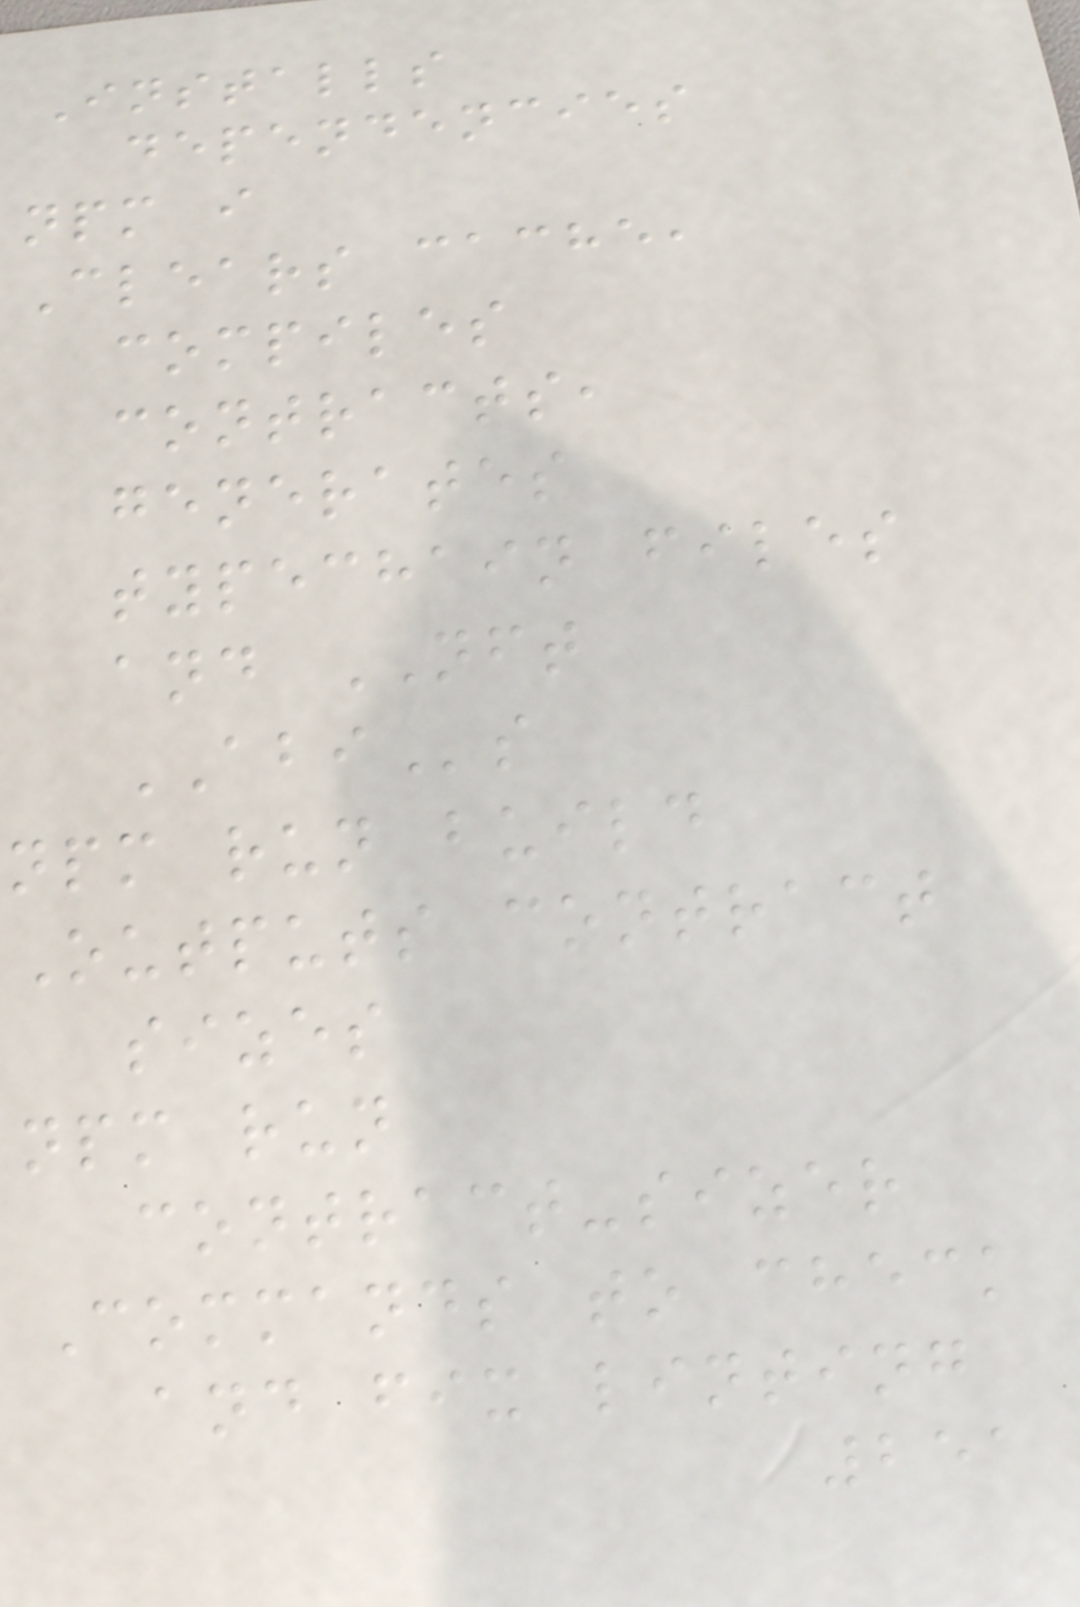Installs
dependencies
npm i
Clears cache,
compiles
contracts,
generates
typechain files
and NFT
ABIs
npm run build
Outputs contract
sizes
npm run
contract-sizer
Commands to check
and fix linting
251
